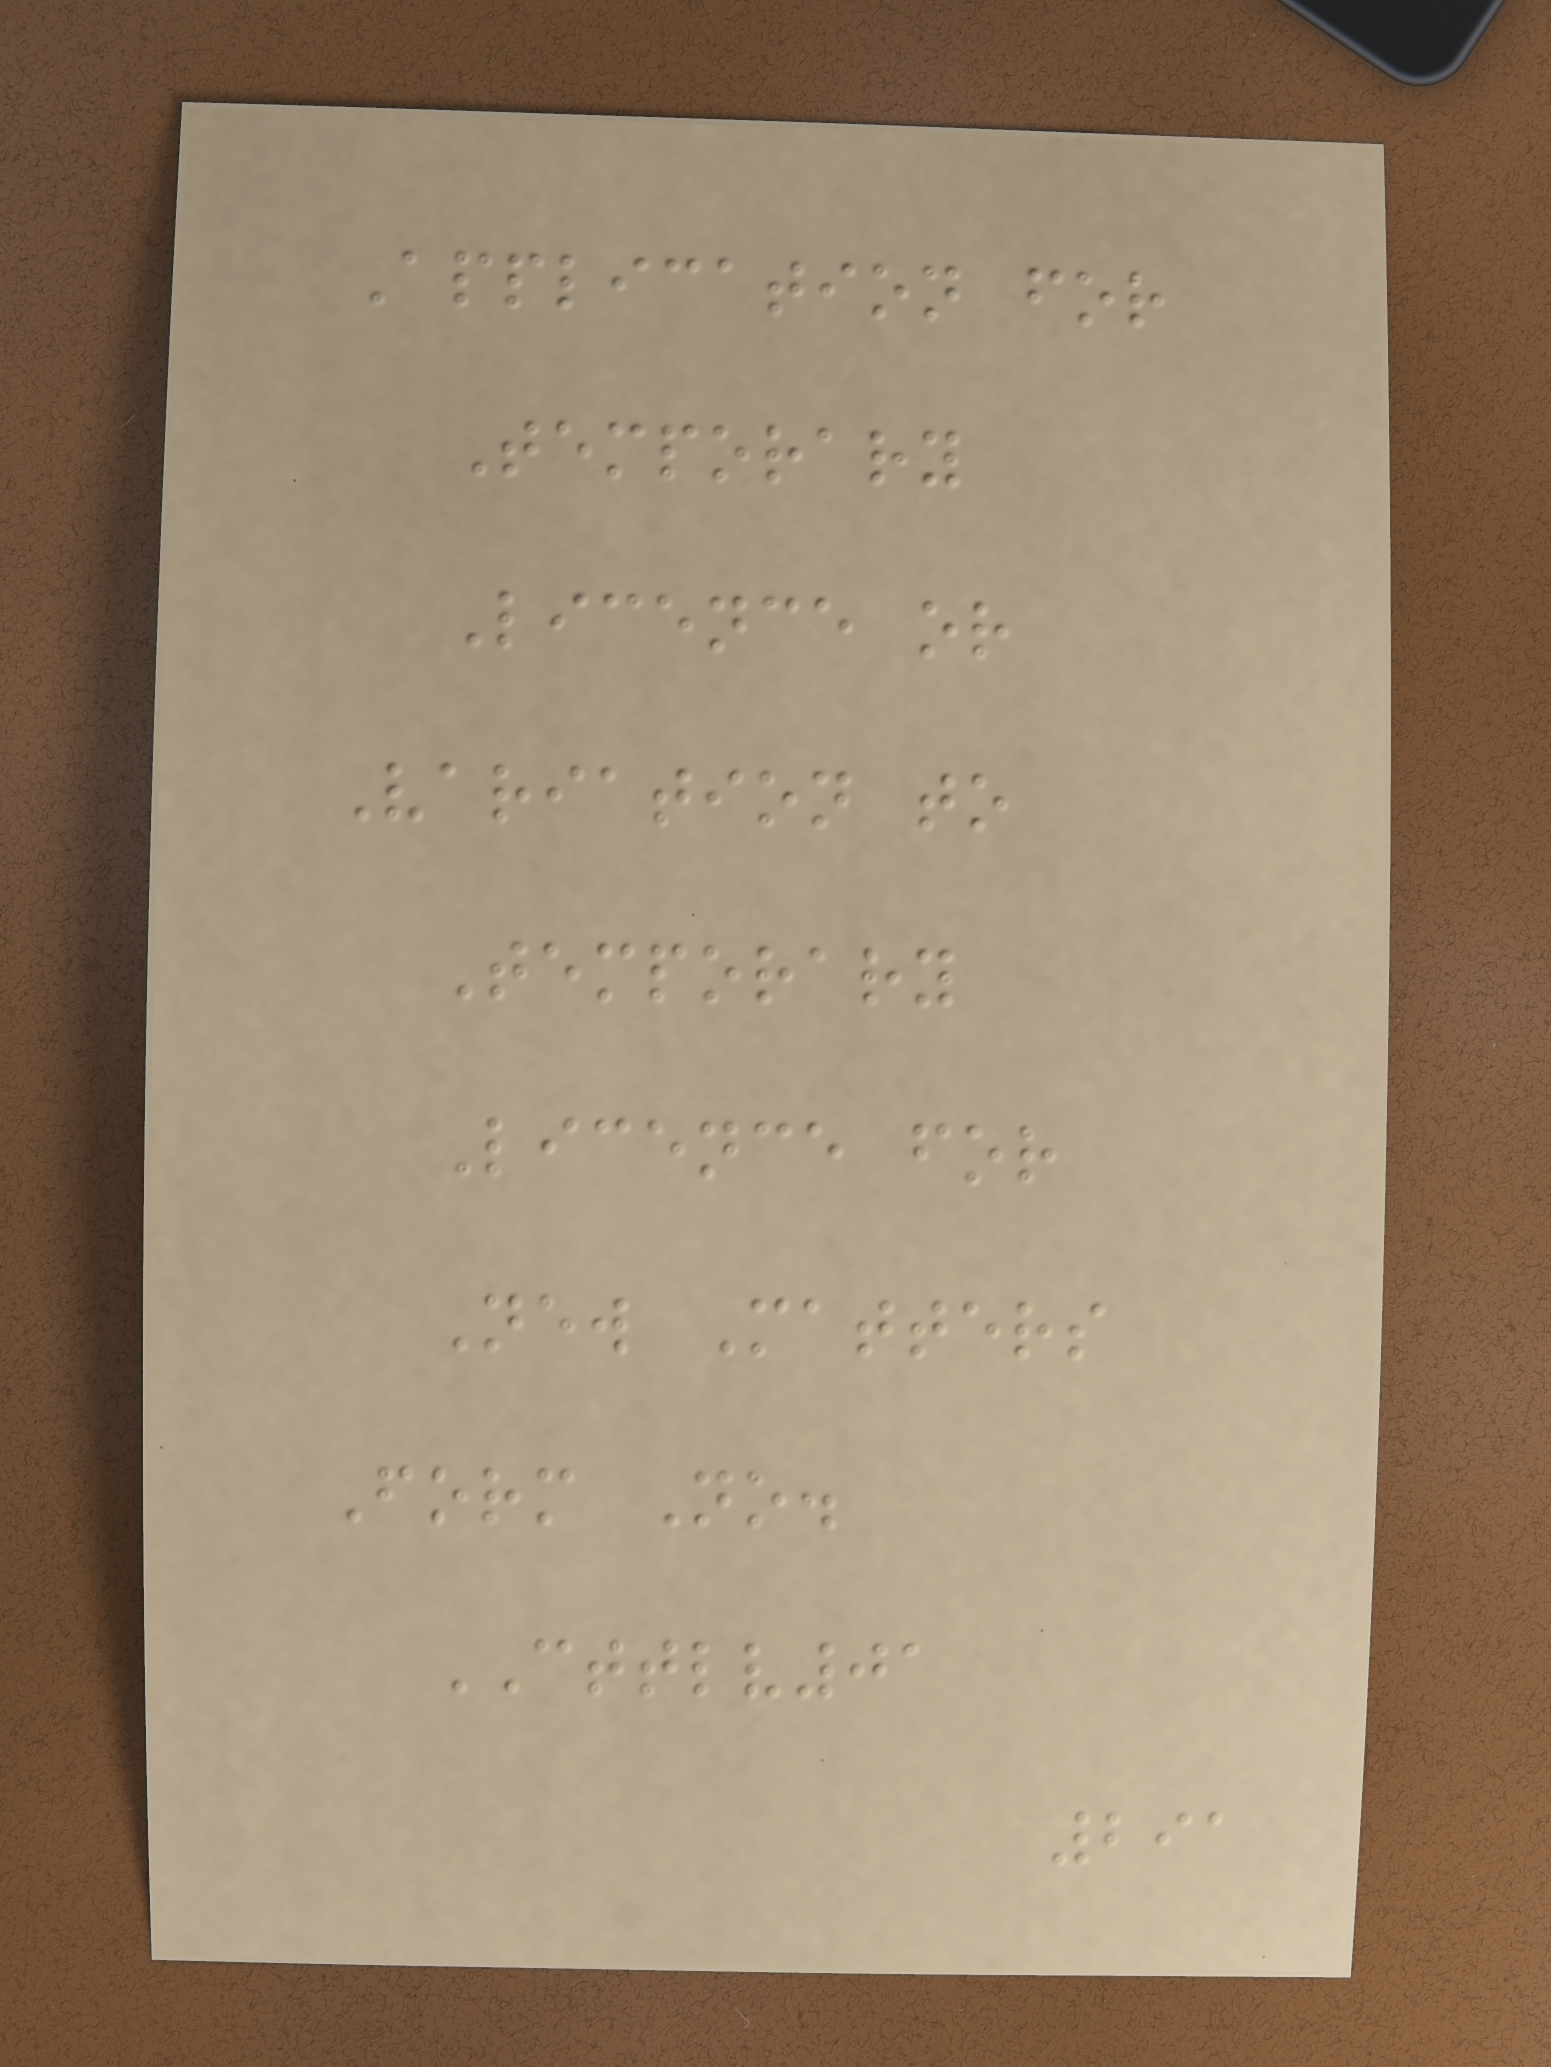Application for
Temporary
Licence or
Variation to
Temporary
Licence for
New Matters
Form No.
CTTLV01
291
